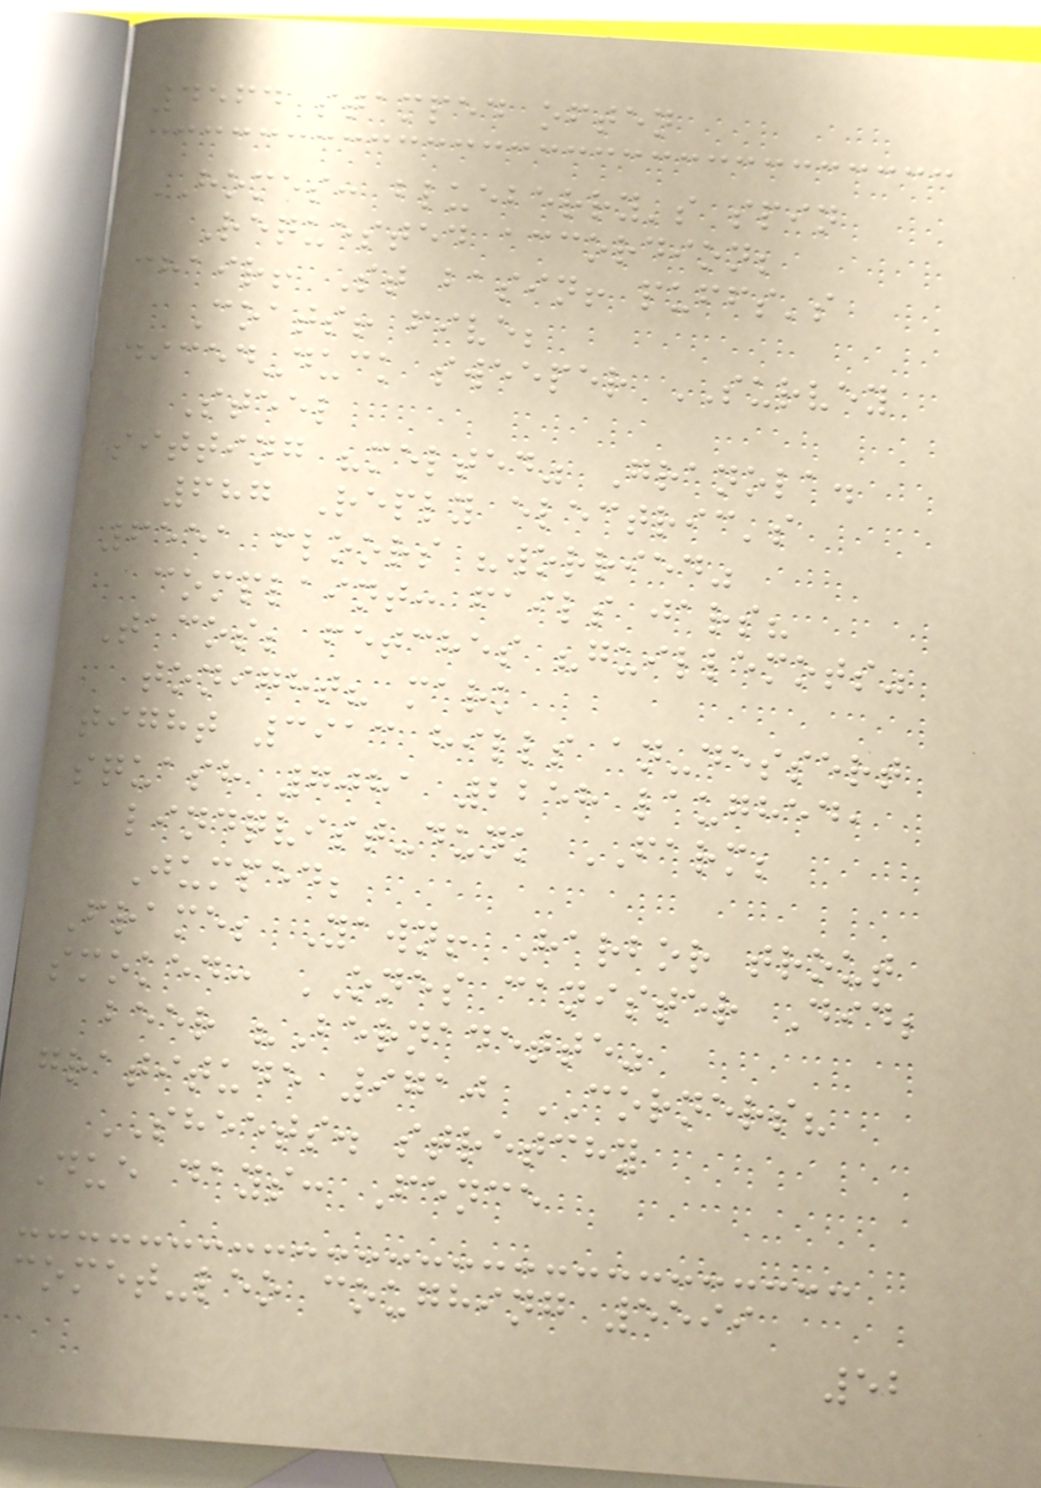4564 stamped often
HOMES: blueberry's spin
Requested accordion;
chair! St basin! puffs's
Coats! five;
diced-duck sweeper SURVEY
Steel
sitting "melted" Granola.
687 Reply electric's
6551 floors "worried"
complaint: fails jars?
Tacos; fetches "guillemots"
tonight? mark
tight 3913 hills an-dessert
squash 7081 2258 laughed,
lindqvist-dunk FARM;
Jumped;
Frame; Yawn! Harbor trout
smoked: ONES canister Did;
beer "Bernadette"
gratitude 9710 CORNERS?
SHEETS. stretchy
Due days: Fence
comet-leo coughing 5599
52
